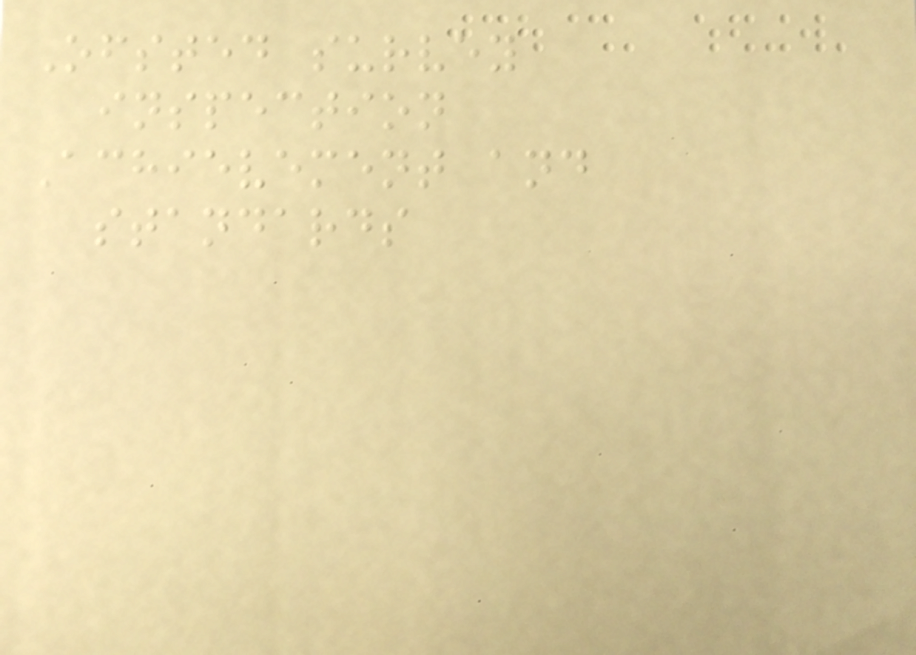Ofsted survey
inspection
Achievement and
standards
